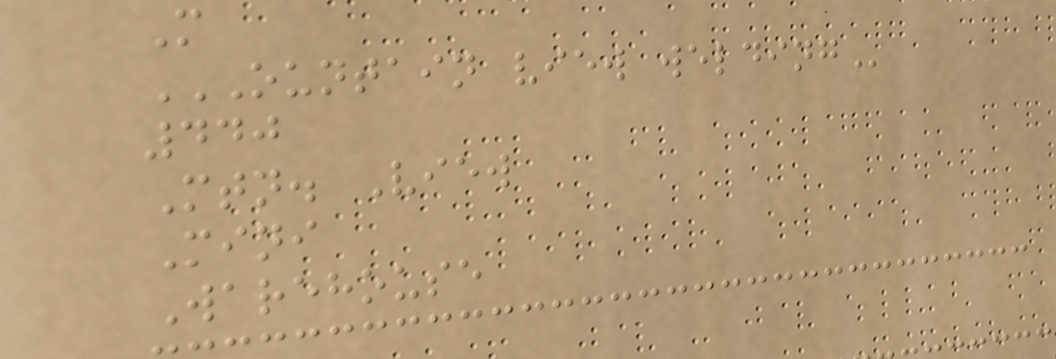M
OUNTAIN VIEW WELDING
440
Mtn. View
Mini
Warehouse
